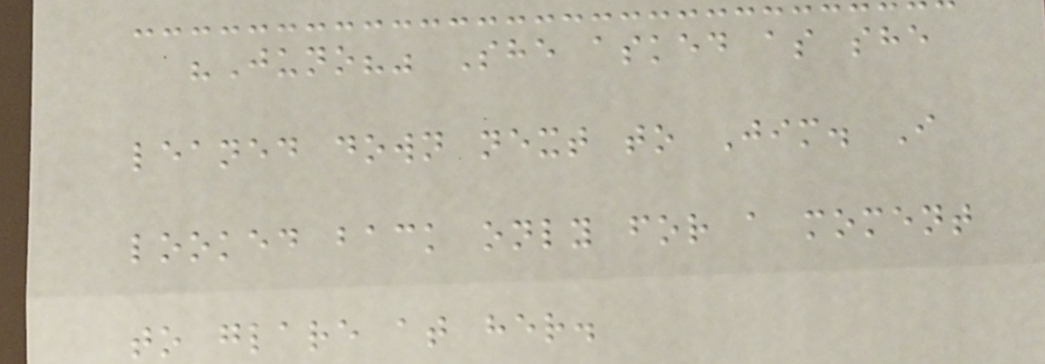"Juno?" She asked as she
leaned down next to Jim. I
looked back only for a moment
to glare at her.
